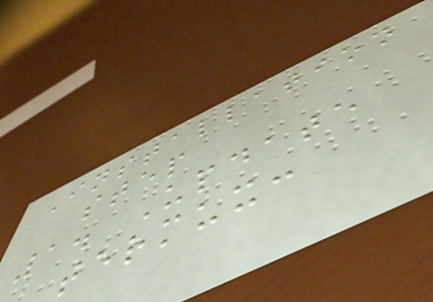Installation
step
1. Update
termux:
